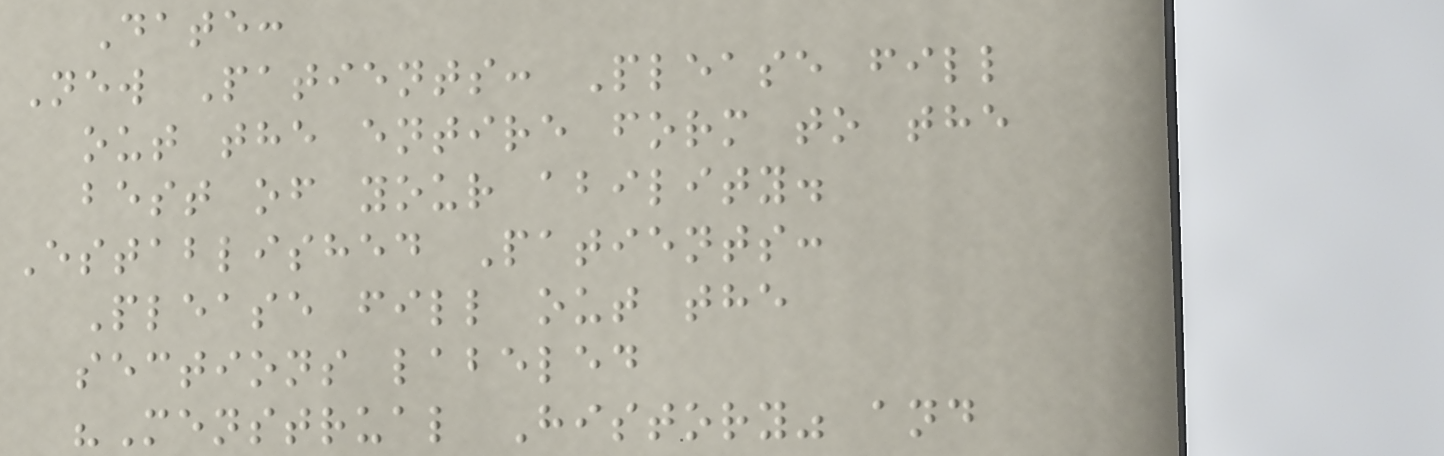Date:
New Patients: Please fill
out the entire form to the
best of your ability.
Established Patients:
Please fill out the
sections labeled
"Menstrual History" and
